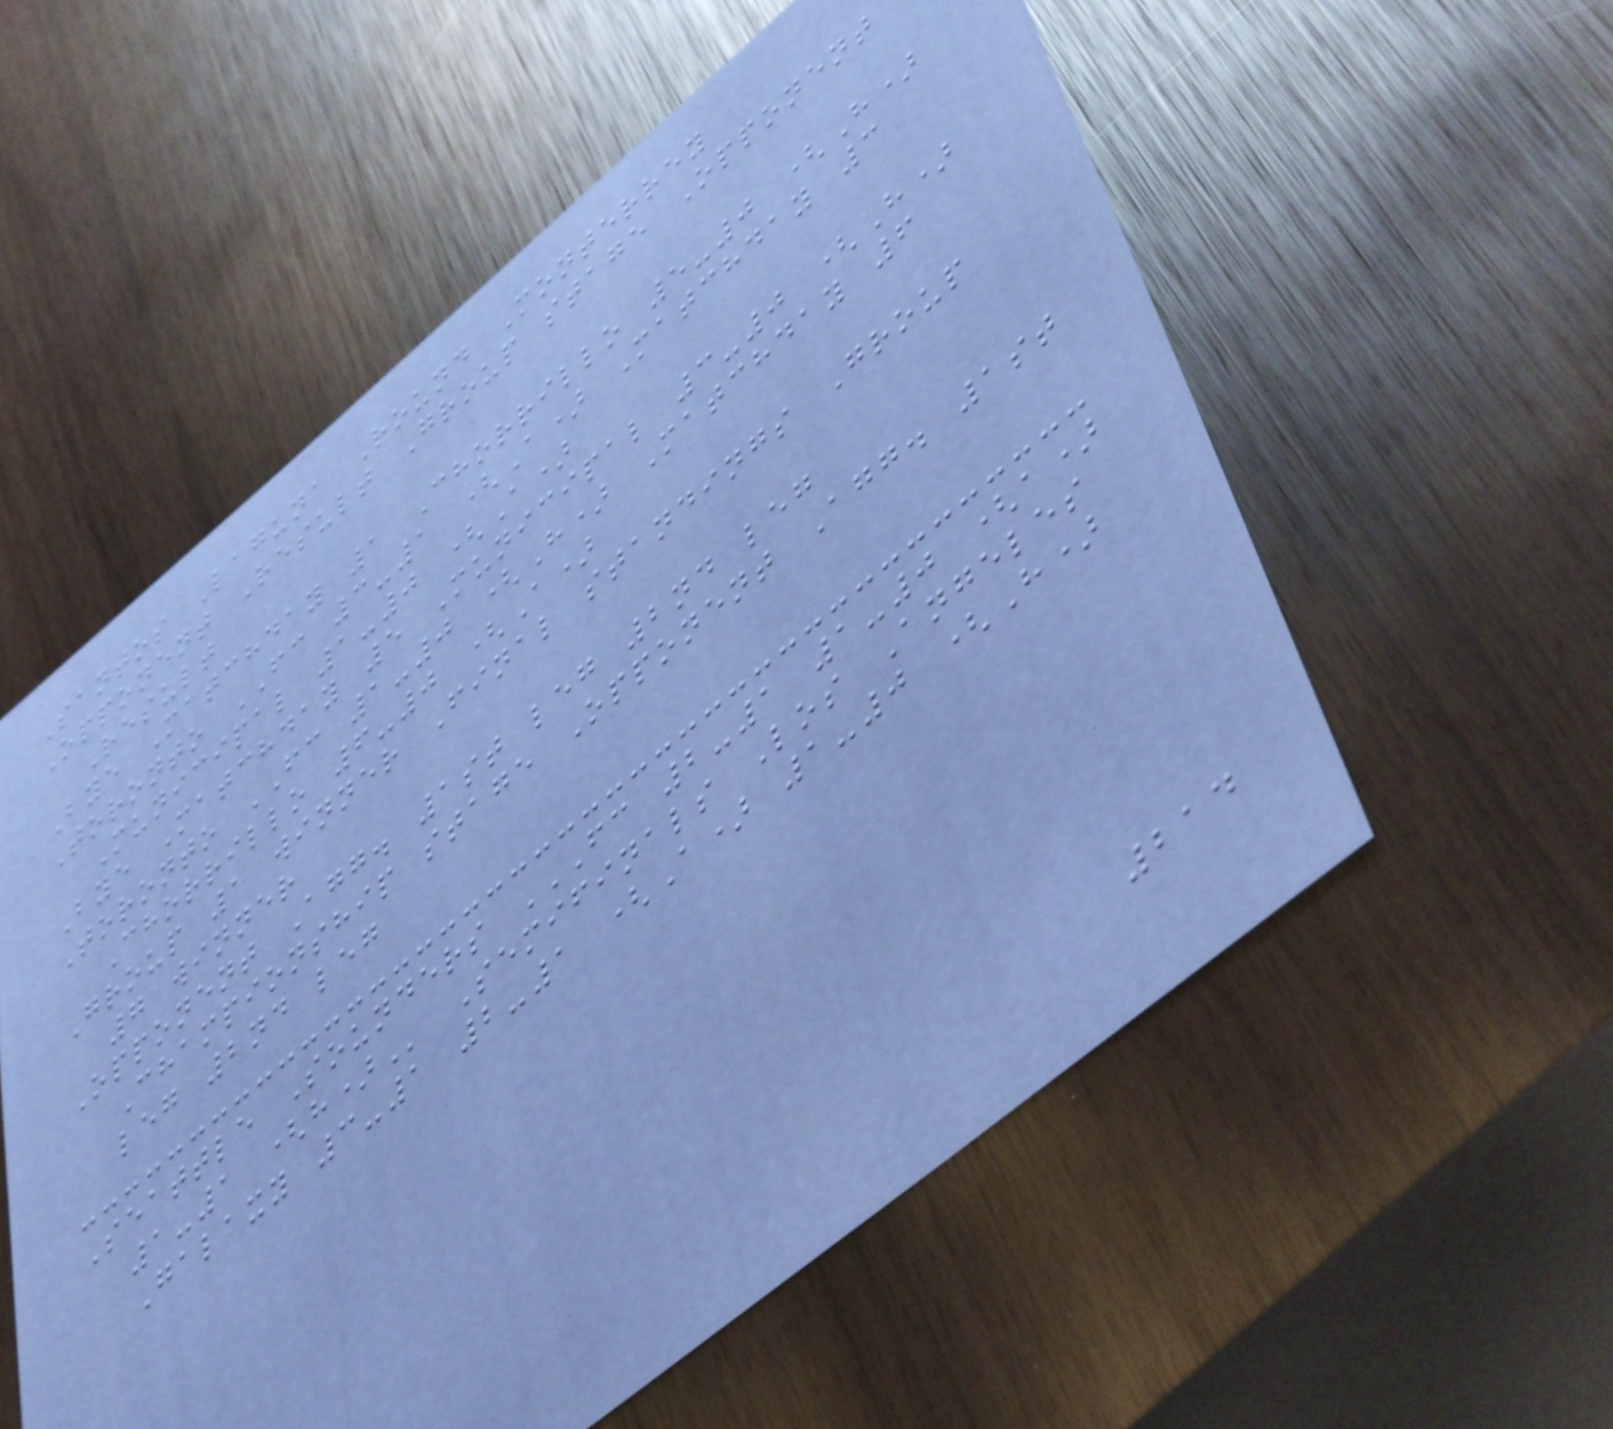Santos Laguna Round Monterrey
Opponent Result Group stage Opponent
Result
Bye Matchday 1 Chorrillo 5-0 (H)
Toronto FC 3-1 (A) Matchday 3
Municipal 1-0 (A)
Bye Matchday 5 Municipal 3-0 (H)
Toronto FC 1-0 (H) Matchday 6
Chorrillo 6-0 (A)
Group 1 winner Final standings Group
7 winner
Opponent Agg. 1st leg 2nd leg
Championship stage Opponent Agg. 1st
leg 2nd leg
Seattle Sounders FC 2-1 1-0 (A)
1-1 (H) Semifinals Los Angeles
Galaxy 3-1 2-1 (A) 1-0 (H)
214
